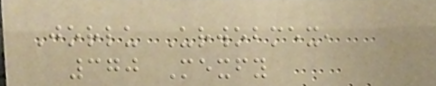Jorlu Urwobmex,
370 Mexfy
